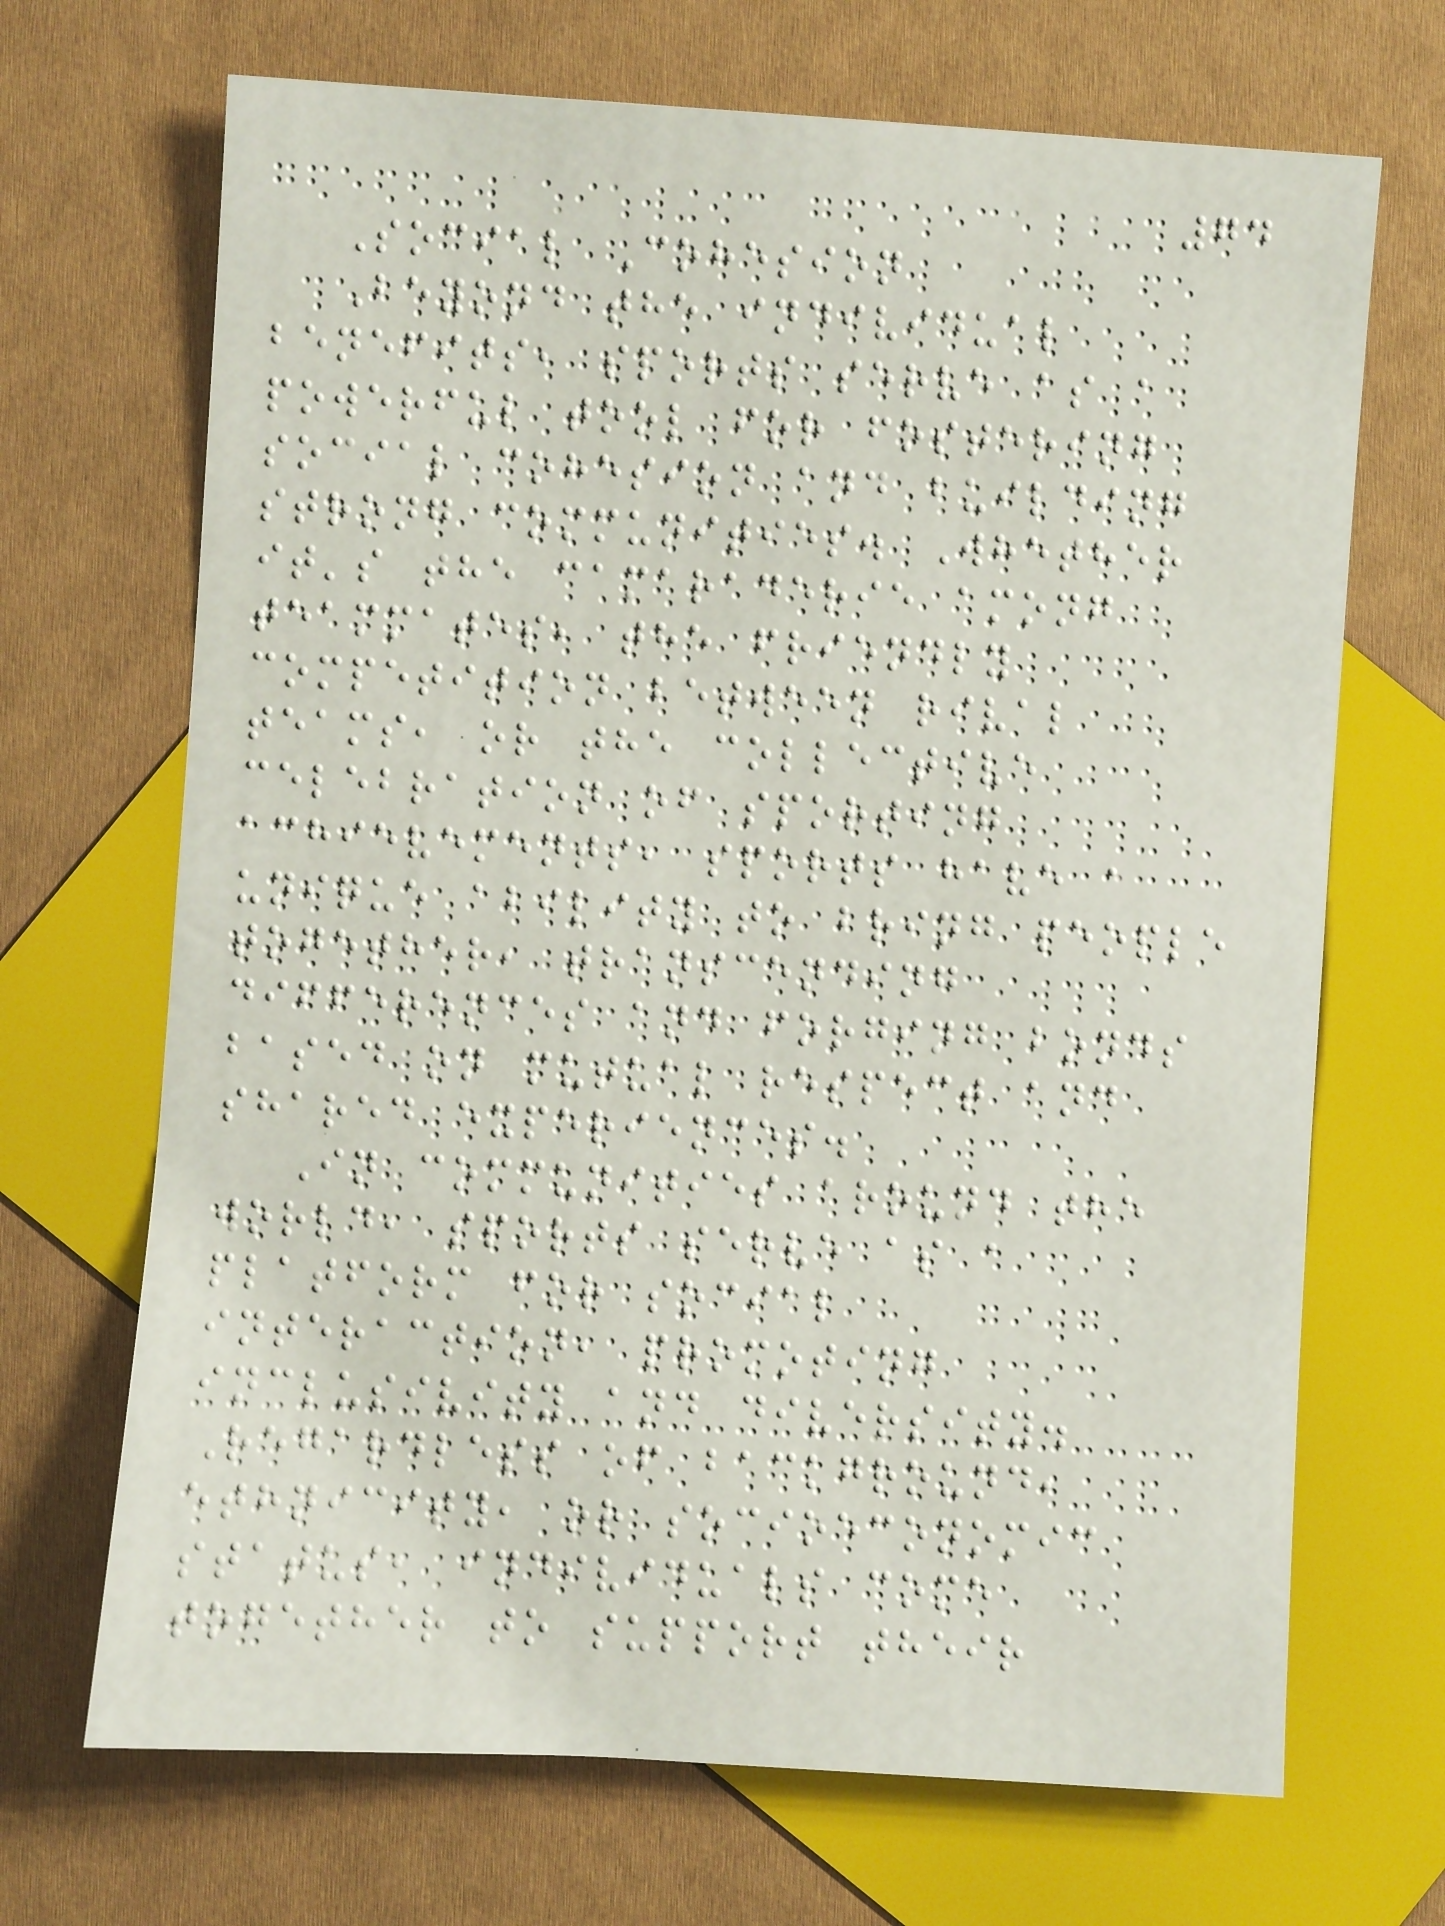74
Social Cohesion
Beyond the individual
benefits, sports serve as a
powerful tool for fostering
social cohesion and building
strong communities. Whether
it's the camaraderie among
teammates, the friendly
competition between rival
teams, or the collective
celebration of sporting
achievements, sports have a
unique ability to bring people
together, transcending
differences and forging bonds
based on mutual respect and
shared experiences.
In communities around the
world, sports serve as a
platform for social
interaction, promoting
inclusivity and diversity.
Regardless of background,
ethnicity, or socioeconomic
status, individuals come
together to support their
